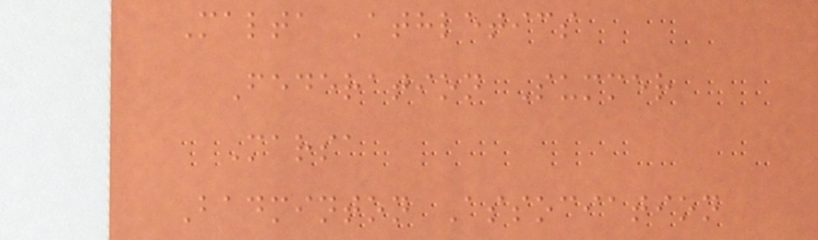Malta Athletics
Federation Summer
Marsa
Badminton Association
